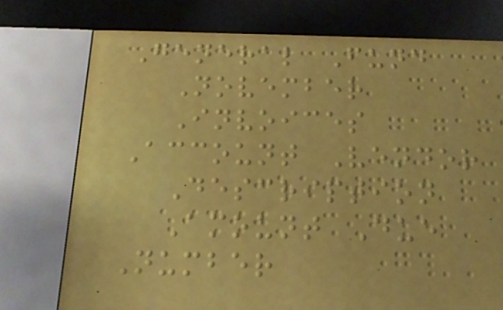General Fund
November
Invoices
Account Vendor
Description
Amount Due
Number
